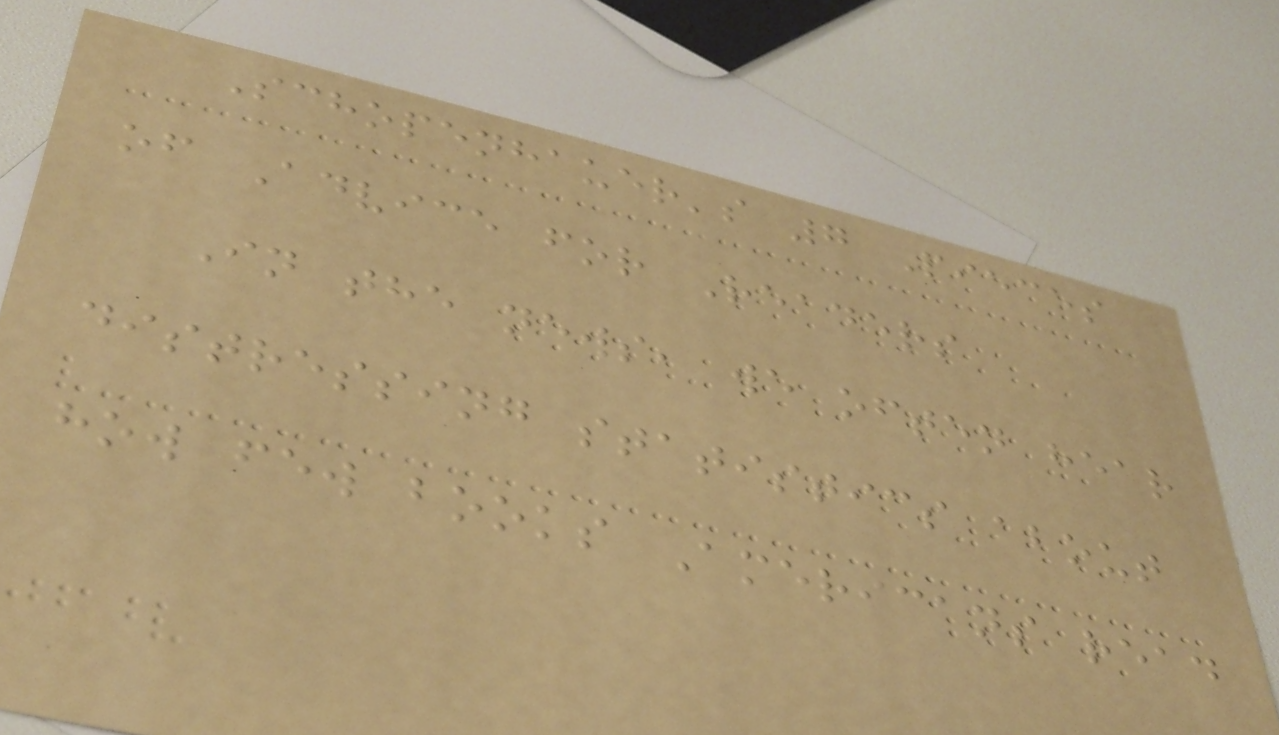Schopenhauer's 7 Pieces
of Advice for Readers
In the news, we often hear
distressing statistics about
how few books Americans read
